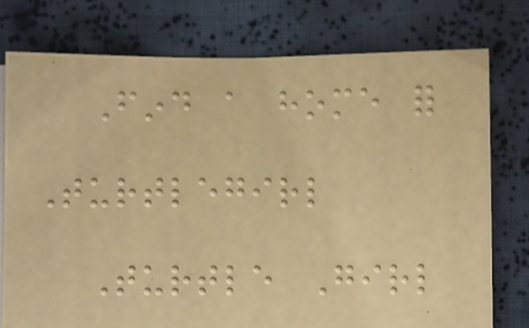Find a home for
Turtlegirl
Turtle Girl
